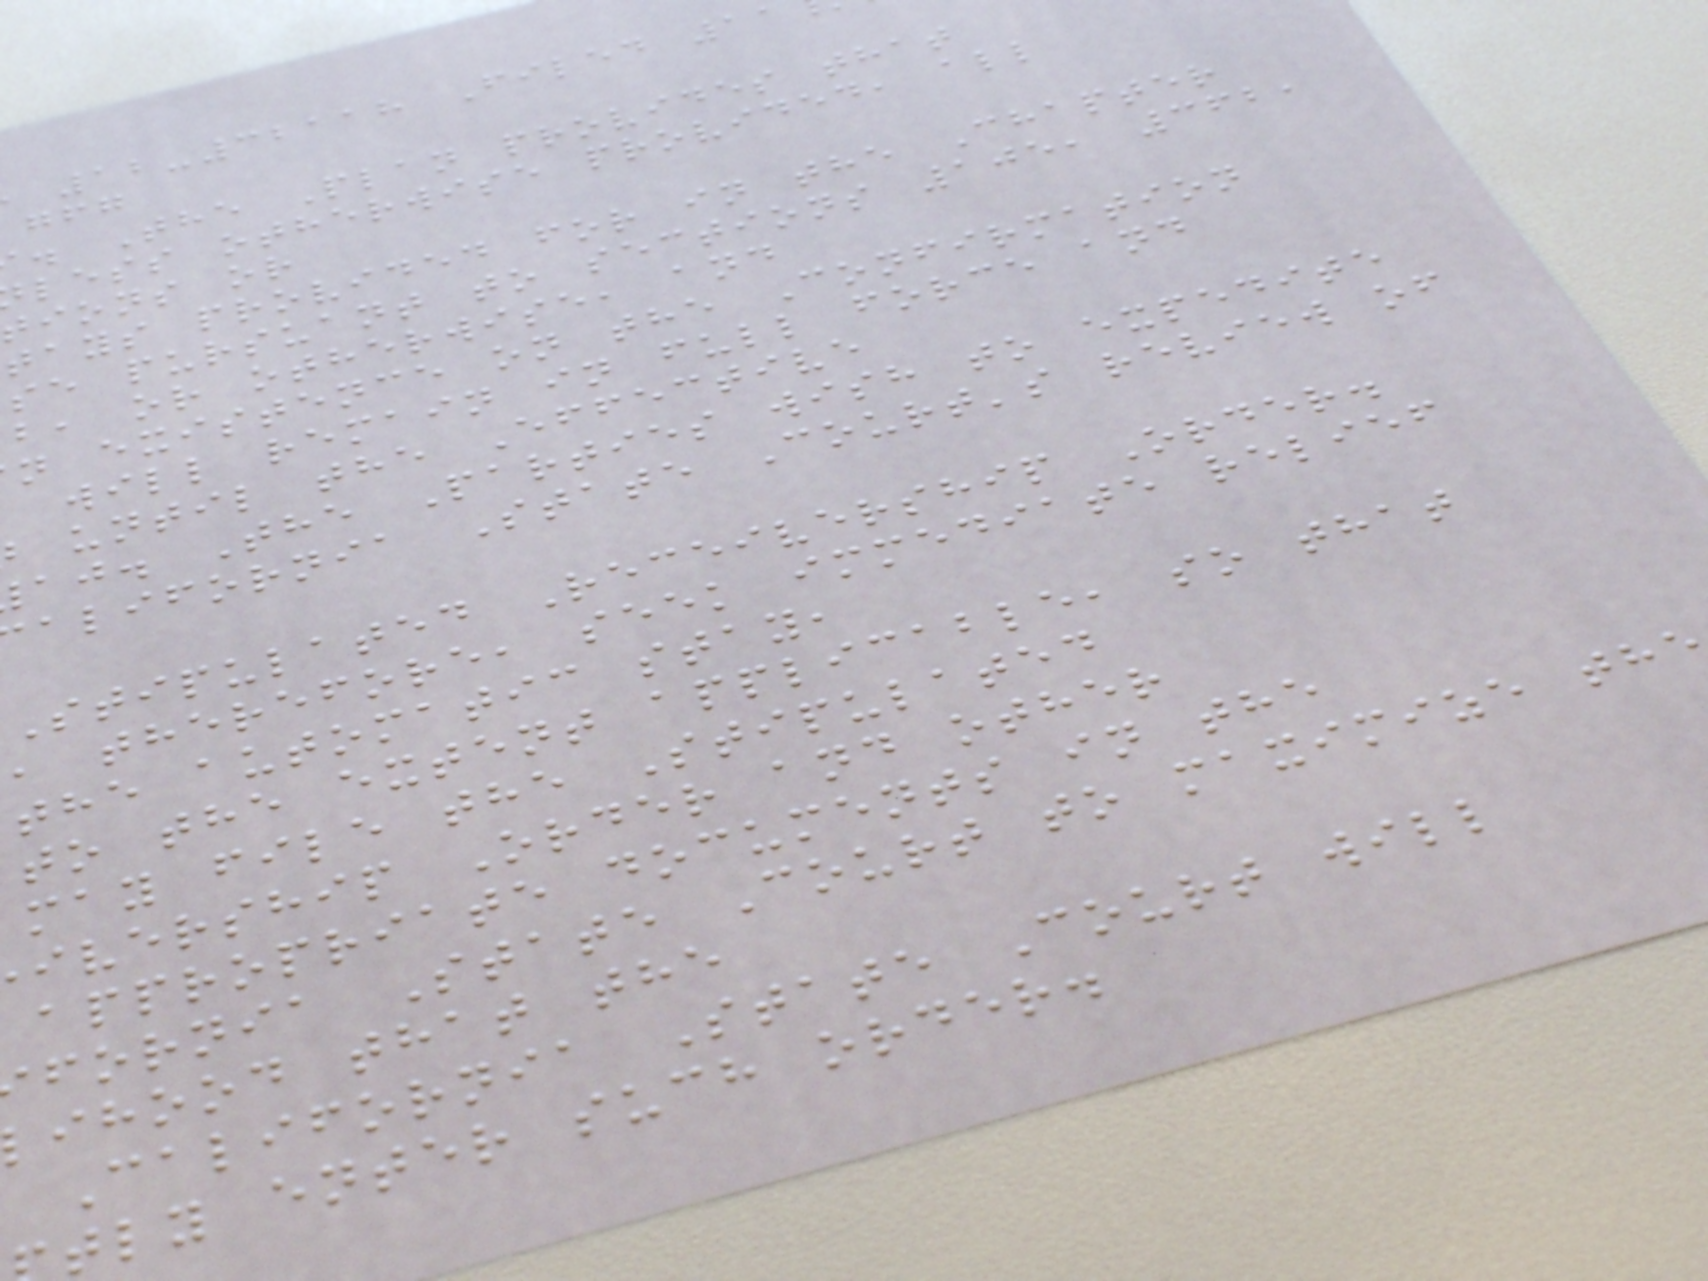12-32118 Filed 11
. The Plan provides that
less otherwise provided, all
tions or
tays provided for in the Chapter
se pursuant to sections 105, 362,
b, or otherwise, and
n existence on the Confirmation
will remain in full force and
until the Effective
aj. The Parties wish to expedite
alifornia State Court's review of
Stipulated Receivership Order.
, therefore, seek immediate relief
the automatic stay,
to the extent applicable, so that
may file the Stipulated
ivership Order and other
appropriate documents in the
fornia State Court to maximize the
ihood that the
California State Court will
tly enter such order.
